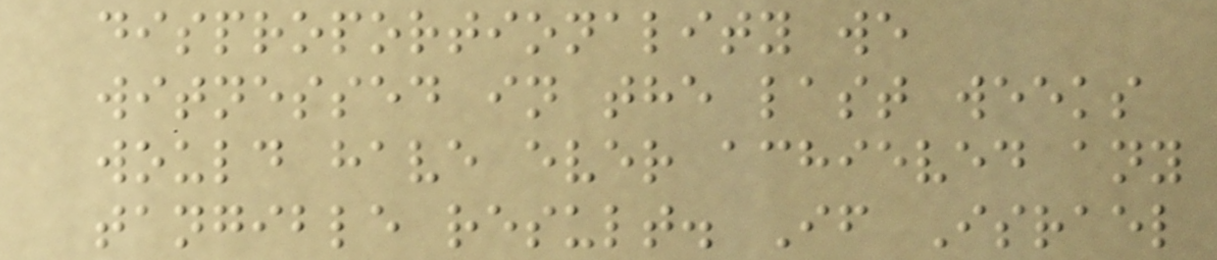disproportionality we
witnessed in the last weeks
would have ever achieved any
tangible result. If Israel
